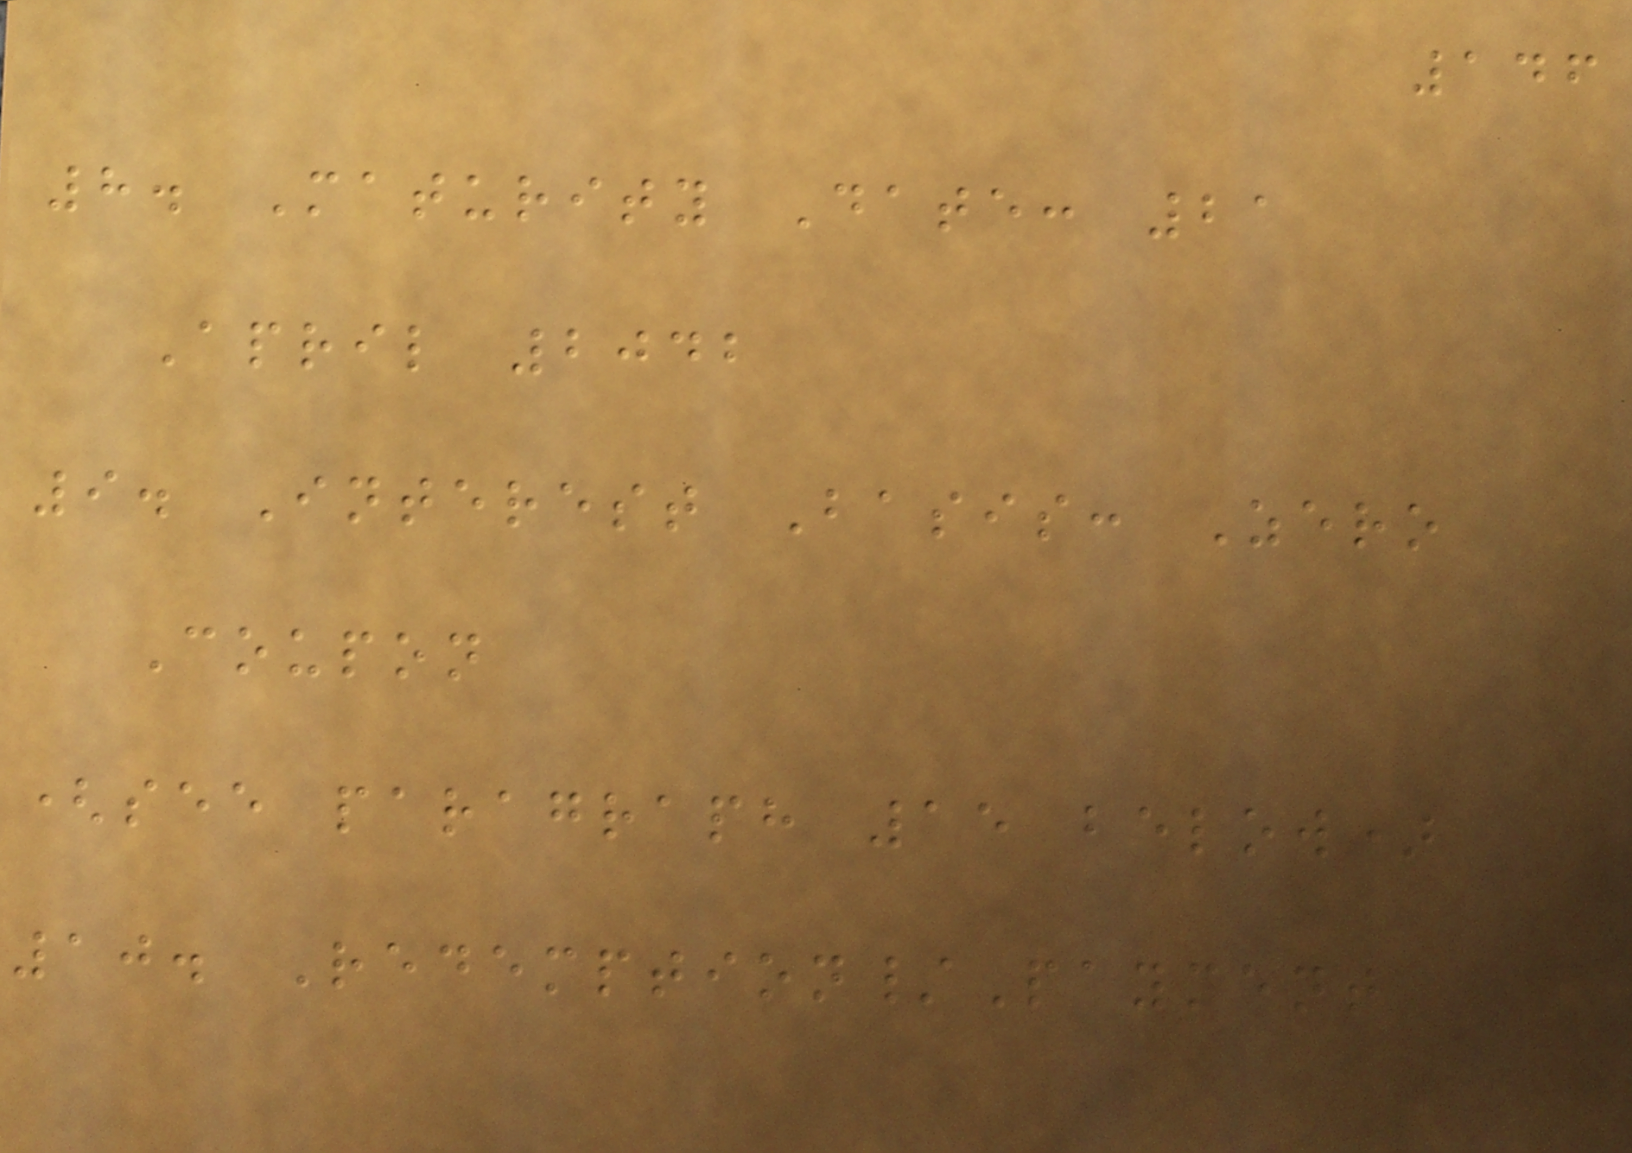146
8. Maturity Date: 21
April 2042
9. Interest Basis: Zero
Coupon
(see paragraph 15 below)
10. Redemption/Payment
